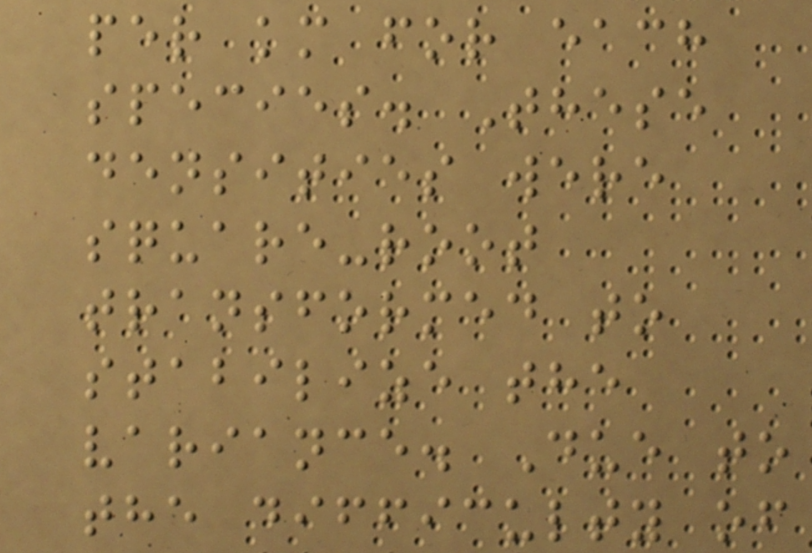per km for each
species. These
densities were
square-root
transformed to
stabilize the
variance. Due to
the difficulty of
